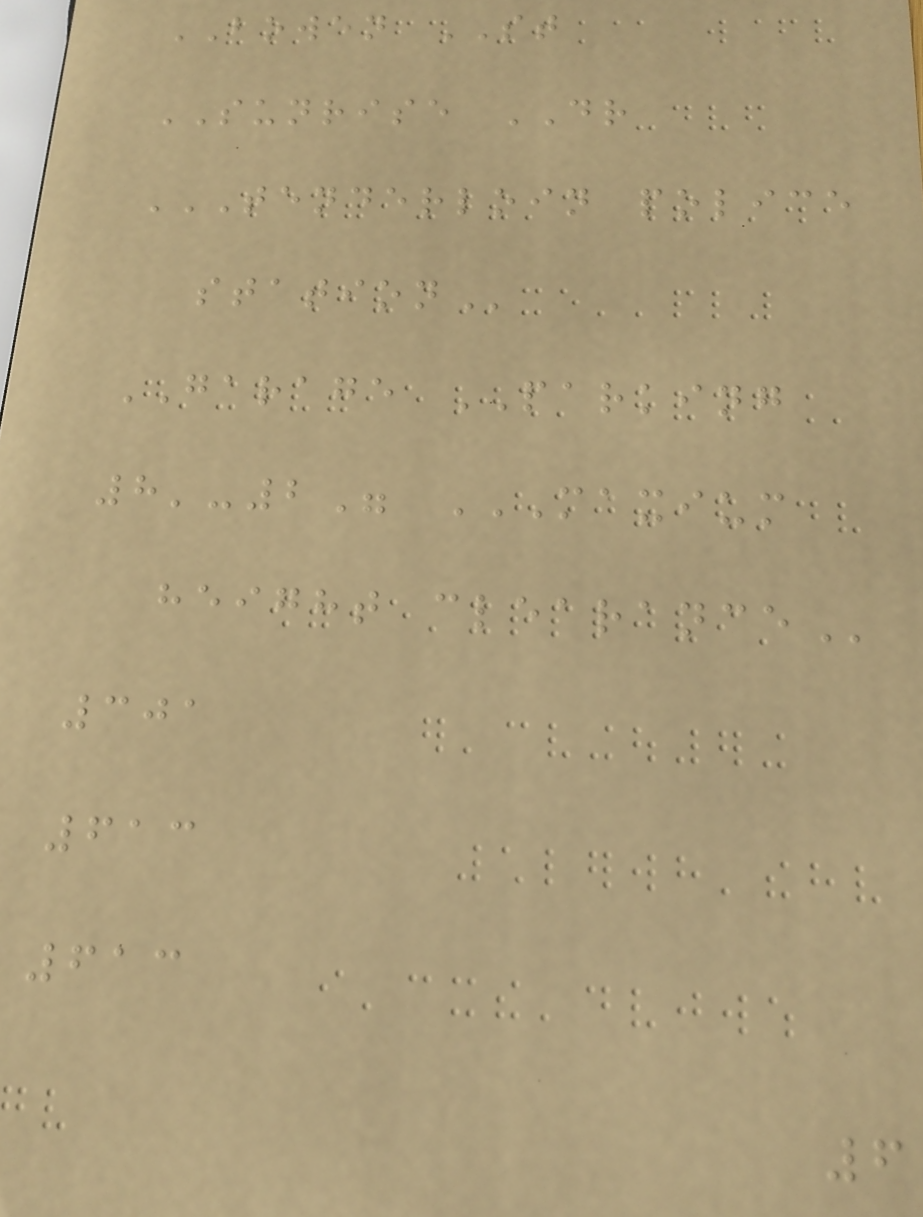BOWEN ST
SUNRISE DR
TENDERLOIN POLICE
STATION
GARAGE PARKING
8'-2" MAXIUM
HEIGHT CLEARANCE
301
613
613
6
